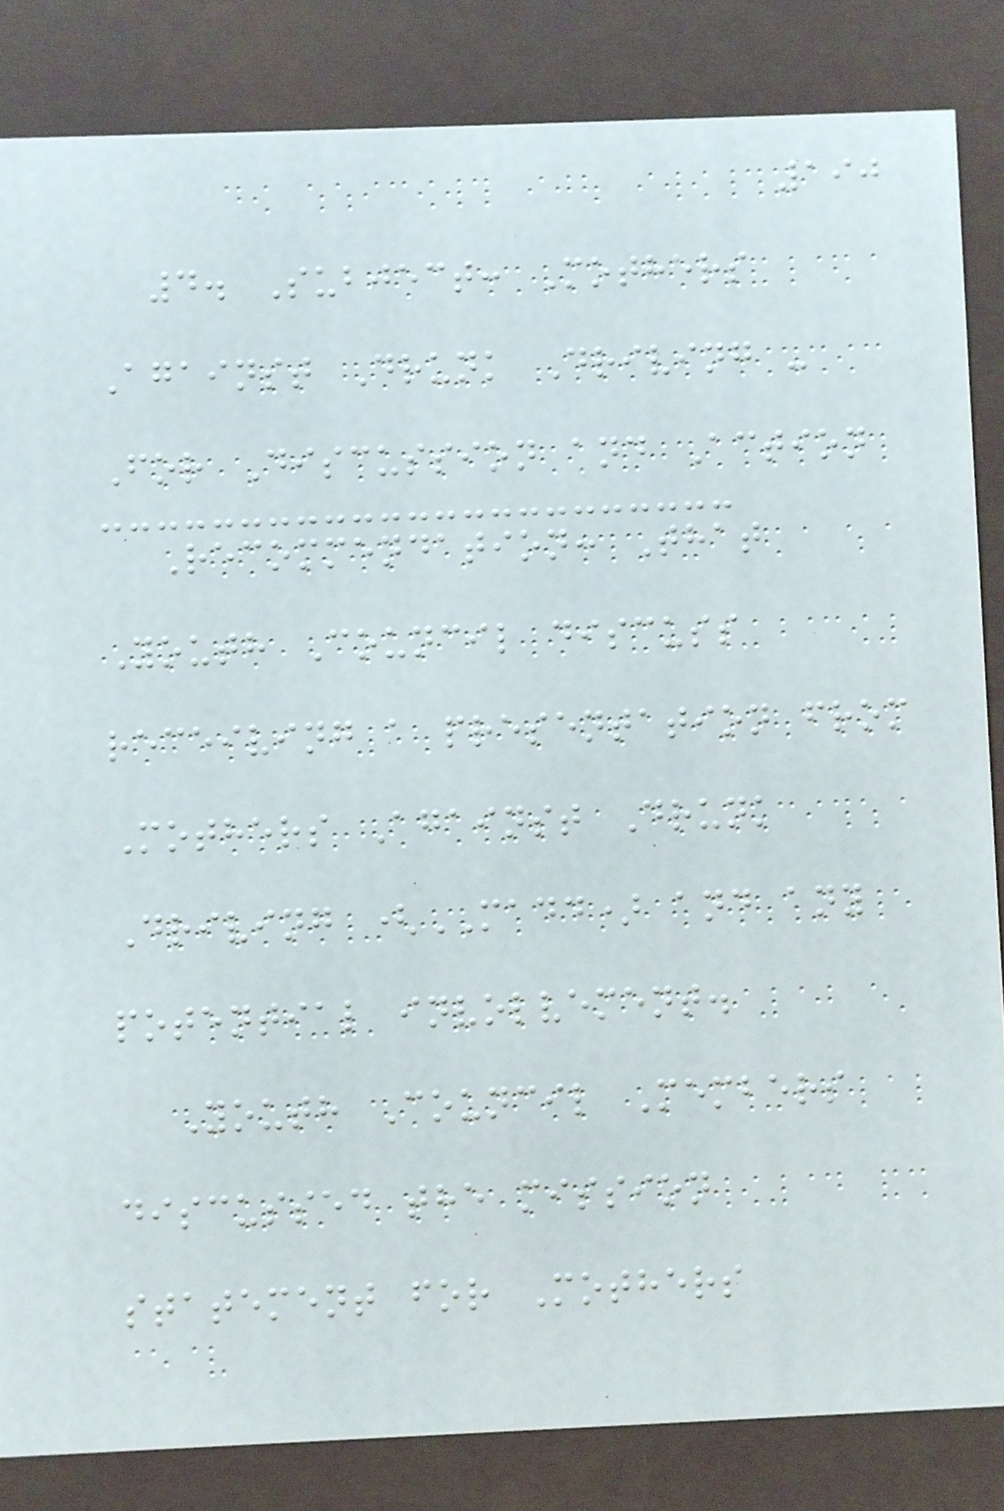190
4. Subject: Mothers
Against Drunk Driving -
For Discussion and Action
Recommendation: That
Youth Council discuss
receiving a presentation from
Mothers Against Drunk
Driving (MADD) and any
potential involvement.
Youth Council Members
discussed the mission
statement for Mothers
